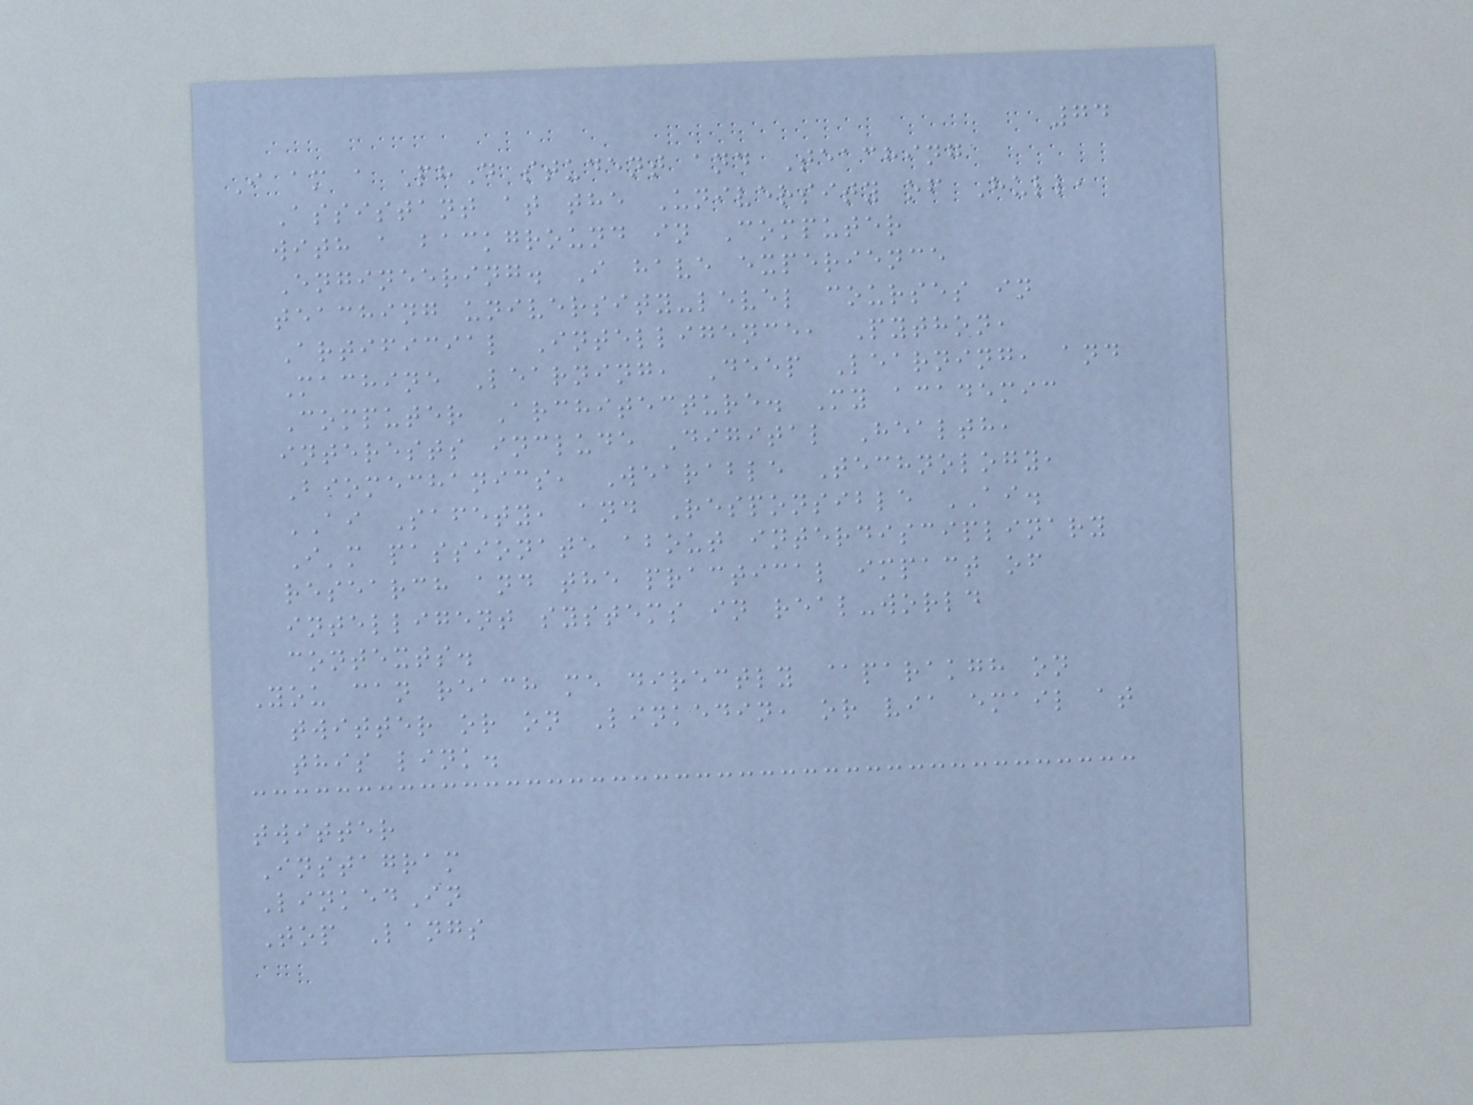74
I am a PhD student and Teaching
Assistant at the University of Hull,
with a background in Computer
Engineering. I have experience
teaching university-level courses in
Artificial Intelligence, Python,
Machine Learning, Deep Learning, and
Computer Architecture. My academic
interests include Digital Health,
Biomechanics, Wearable Technology,
AI Safety, and Responsible AI.
I'm passionate about interdisciplinary
research and the practical impact of
intelligent systems in real-world
contexts.
You can reach me directly @parakgh on
twitter or on Linkedin, or via email at
this link.
twitter
Instagram
LinkedIn
Top Langs
